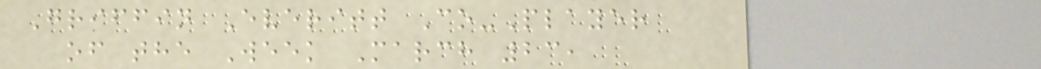Griffin Everitt Co-Player
of the Week March 23,
